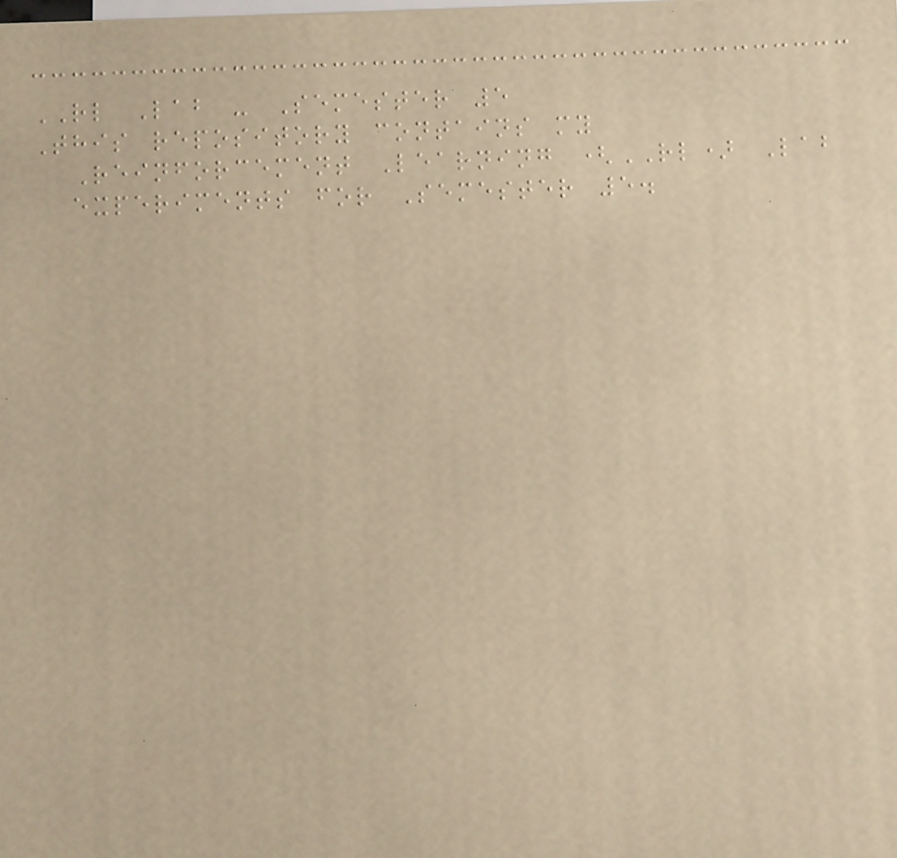RL Lab - Semester 5
This repository contains my
Reinforcement Learning (RL) Lab
experiments for Semester 5.
